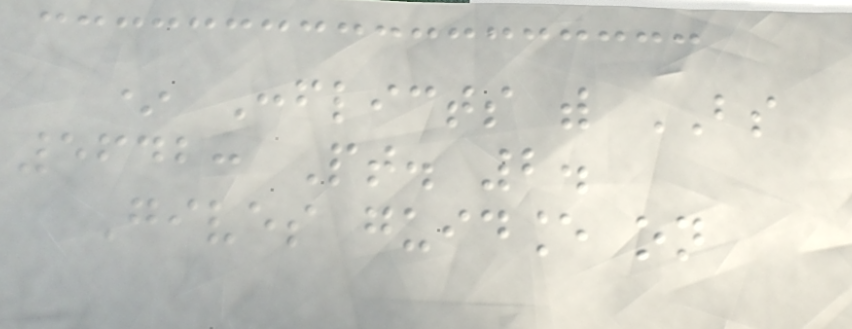* Conflicts with BS
5642: Pt. 2.
Gives guidance on
